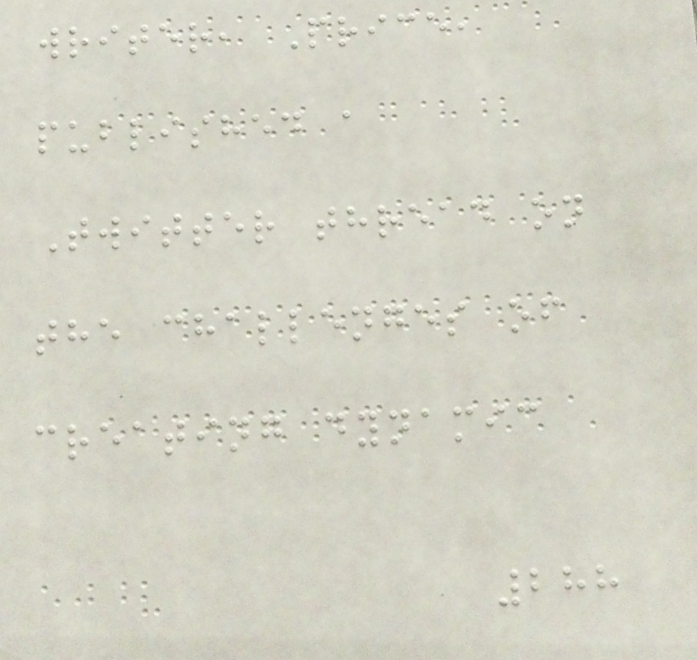writer, Price,
published a
Twitter thread on
the challenges of
creating dynamic
288
